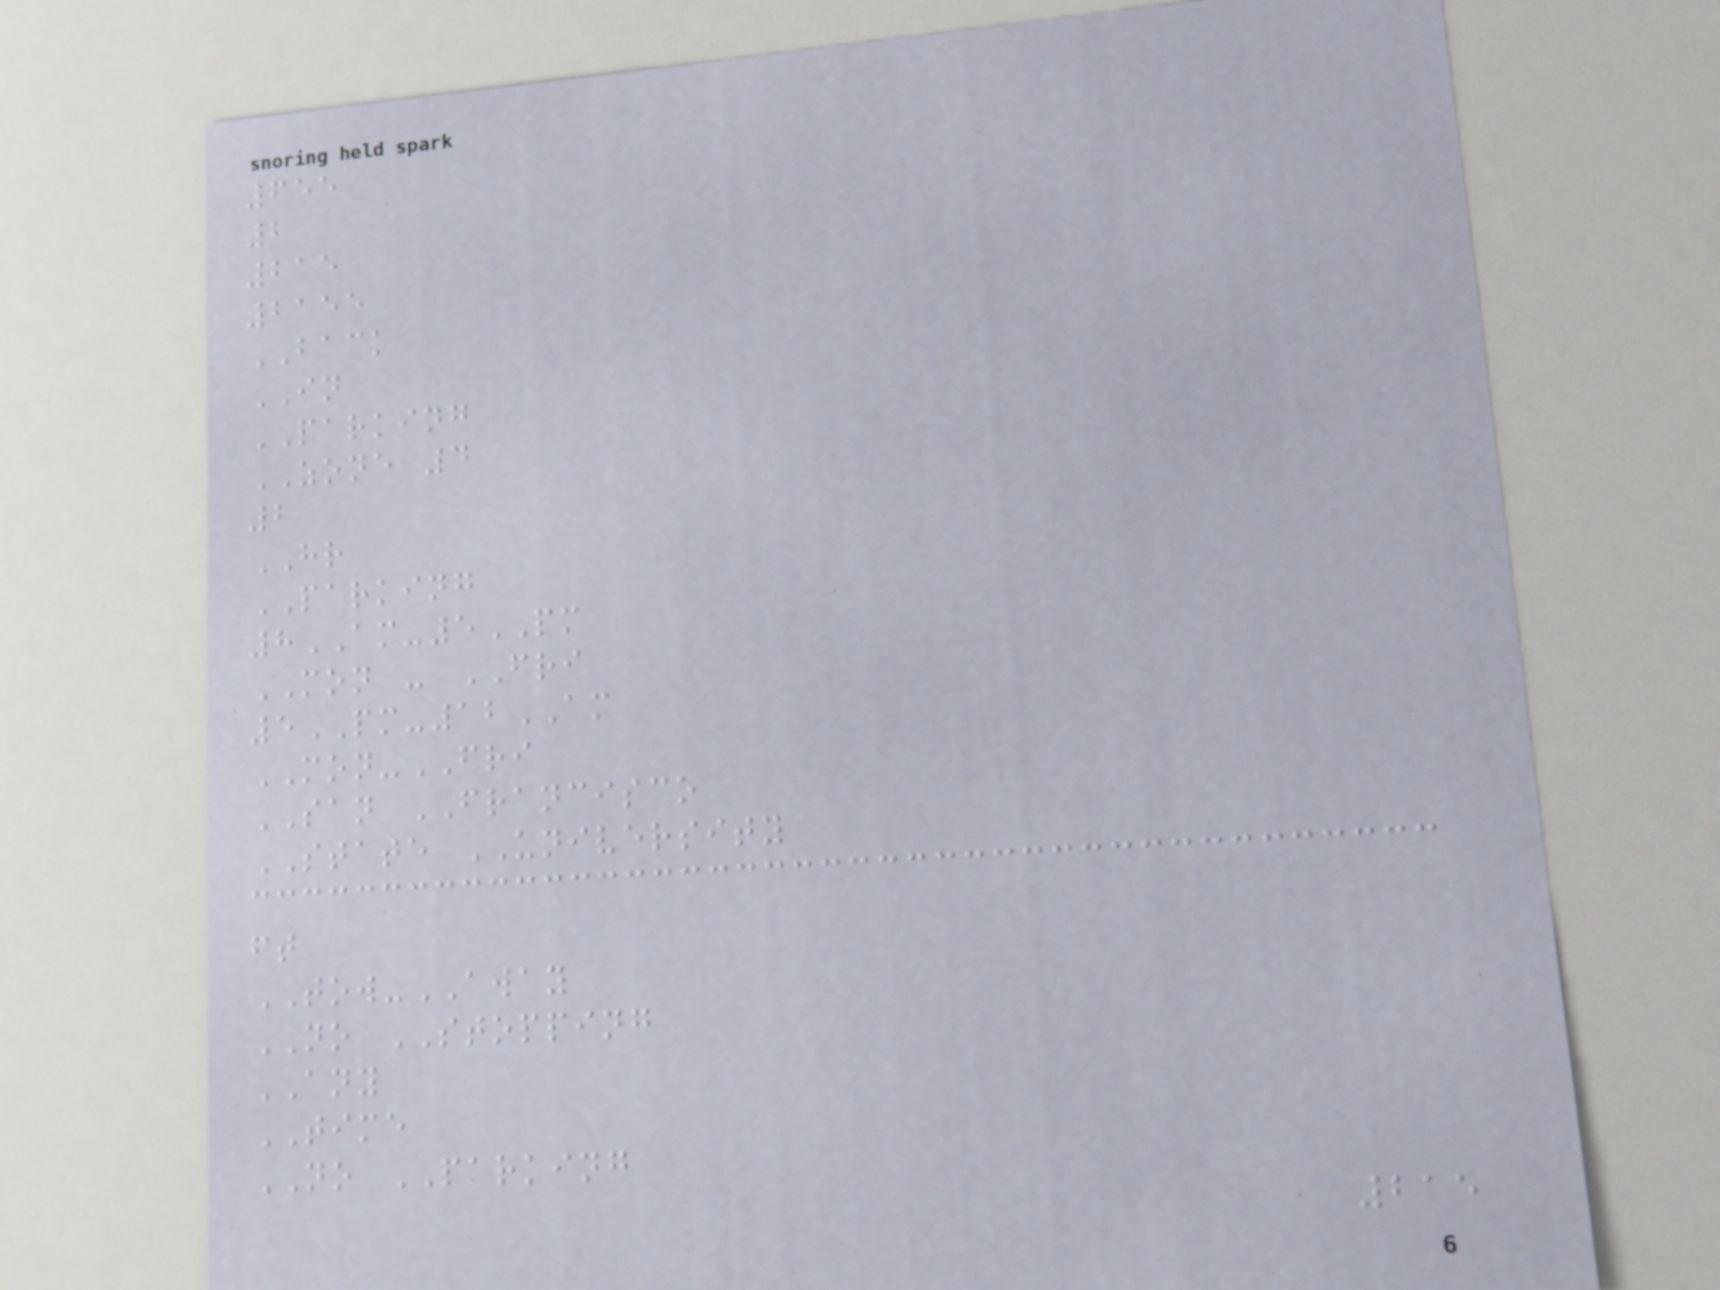655
2
215
2155
BACK
IN
PARKING
ZONE 4
2
HR
PARKING
8AM-5PM
MON - FRI
5PM-12AM
MON-FRI
SAN FRANCISCO
STATE UNIVERSITY
ft
TOW-AWAY
NO STOPPING
ANY
TIME
NO PARKING
215
